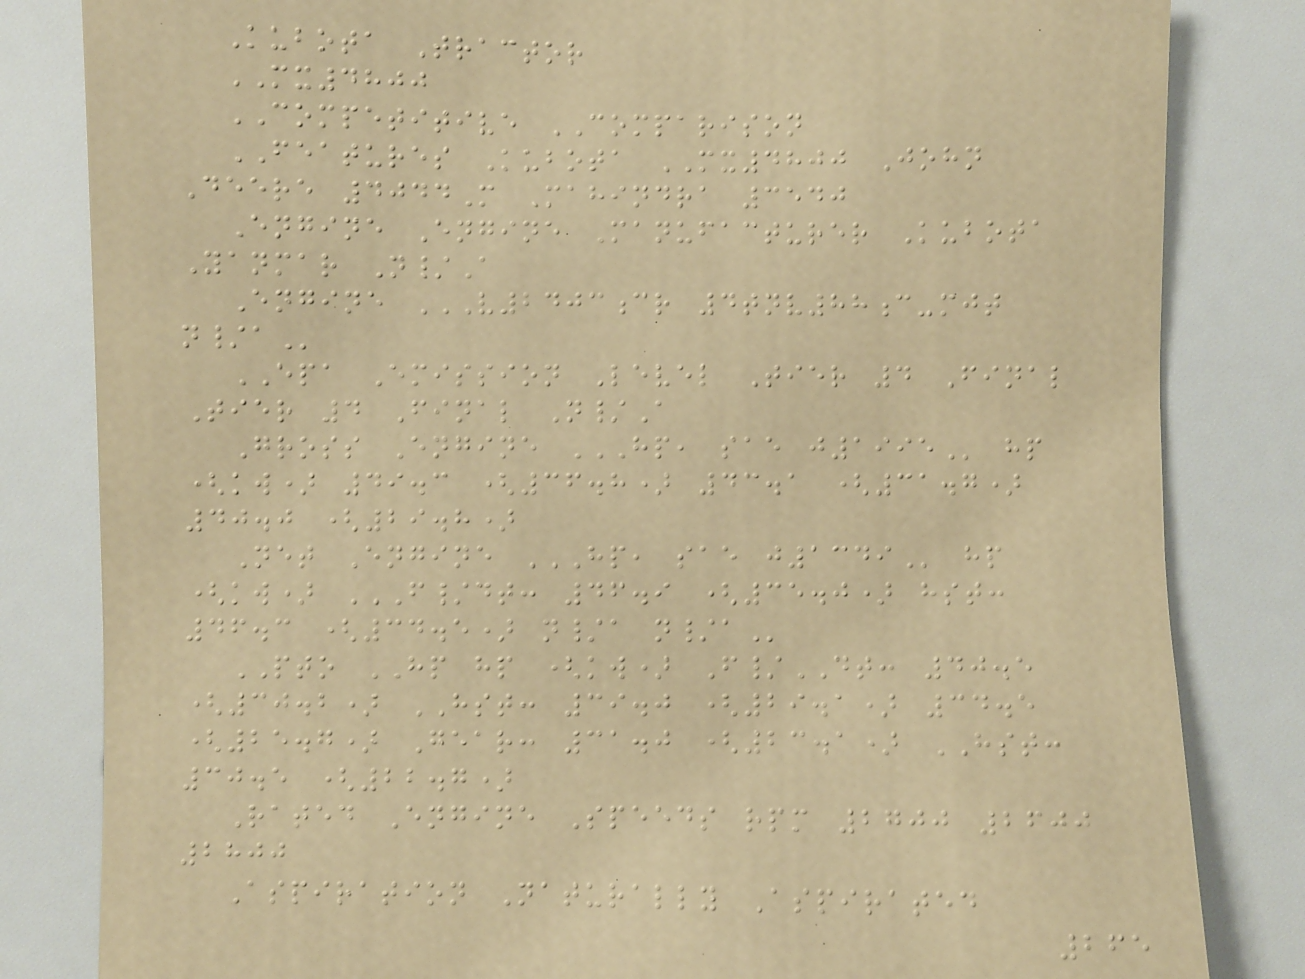Kubota Tractor
MX4800
COMPETITIVE COMPARISON
FEATURES Kubota MX4800 John
Deere 4044M Mahindra 3540
Engine Engine Manufacturer Kubota
Yanmar N/A
Engine V2403CR 4TNV88C-MJT
N/A
EPA Emission Level Tier 4 Final
Tier 4 Final N/A
Gross Engine HP, SAE J1995 hp
(kw) 49.3 (36.8) 43.1 (31.7)
40.0 (29.8)
Net Engine HP, SAE J1349 hp
(kw) F/DT: 46.9 (35.0) HST:
46.3 (34.5) N/A N/A
PTO HP hp (kw) F/DT: 40.5
(30.2) HST: 39.0 (29.1) 34.5
(25.7) Gear: 31.0 (23.1) HST:
30.5 (22.7)
Rated Engine Speeds rpm 2700 2600
2800
Aspiration Naturally Aspirated
265
